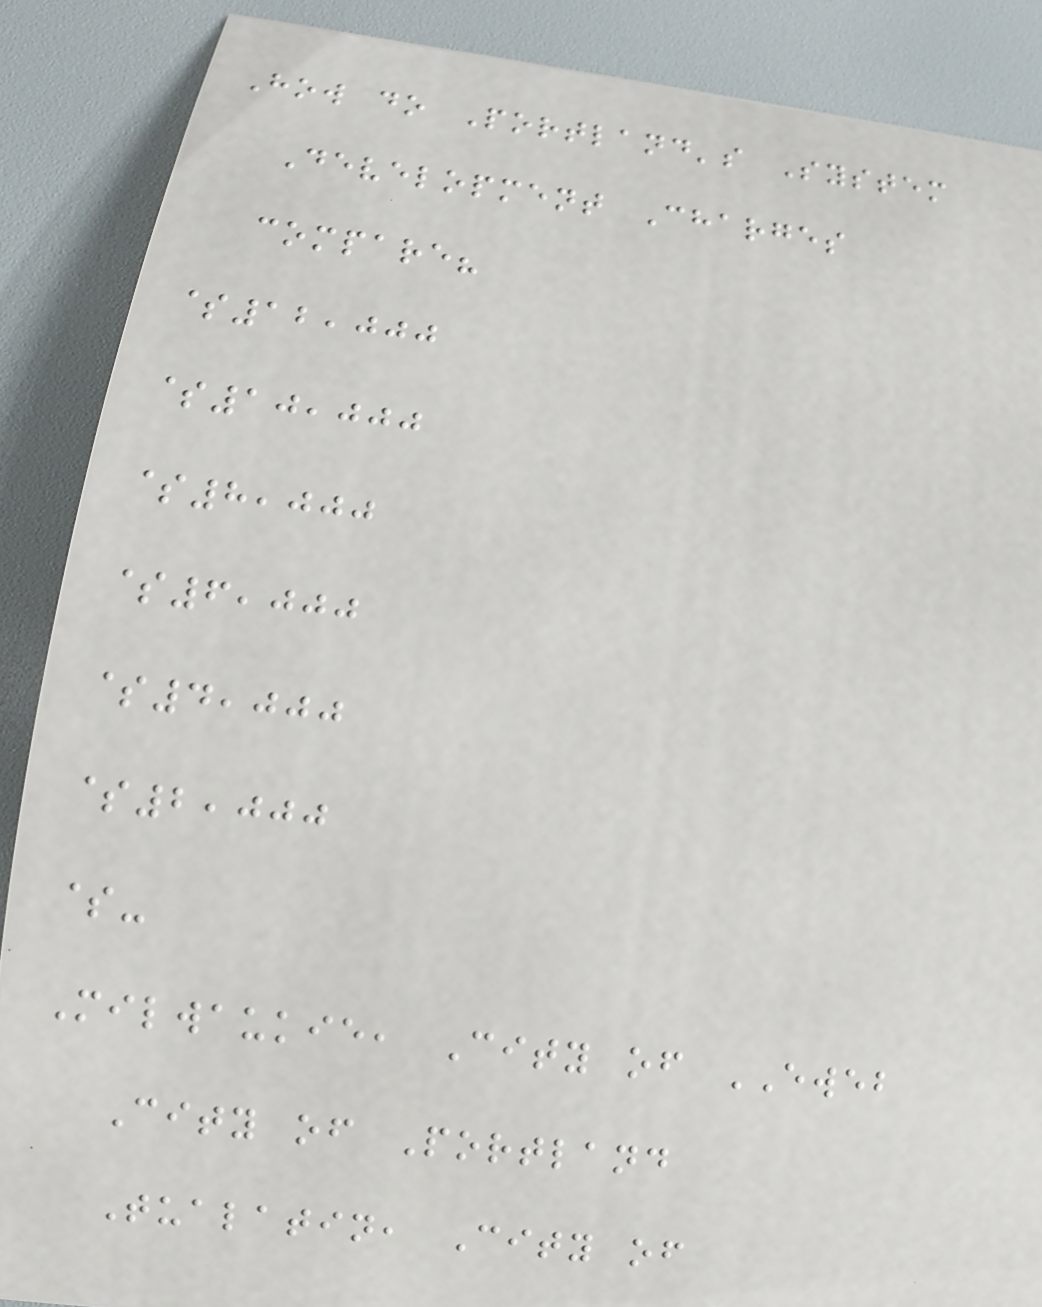How do Portland's System
Development Charges
compare?
$12,000
$10,000
$8,000
$6,000
$4,000
$2,000
$-
Milwaukie, City of EWEB
City of Portland
Tualatin, City of
